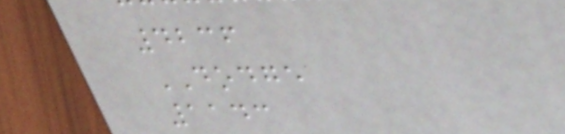4236
DODGE
1143
